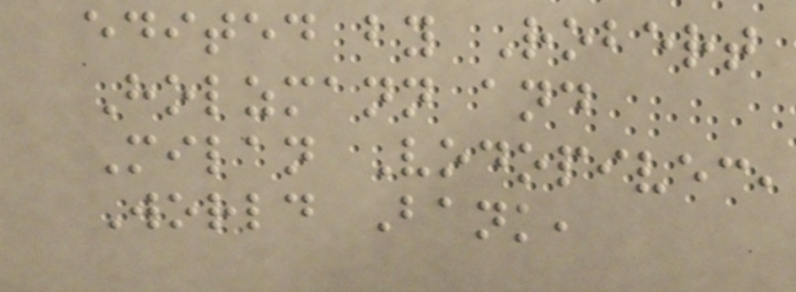edited by Robert
Holzmann and
Milan Vodopivec,
World Bank,
